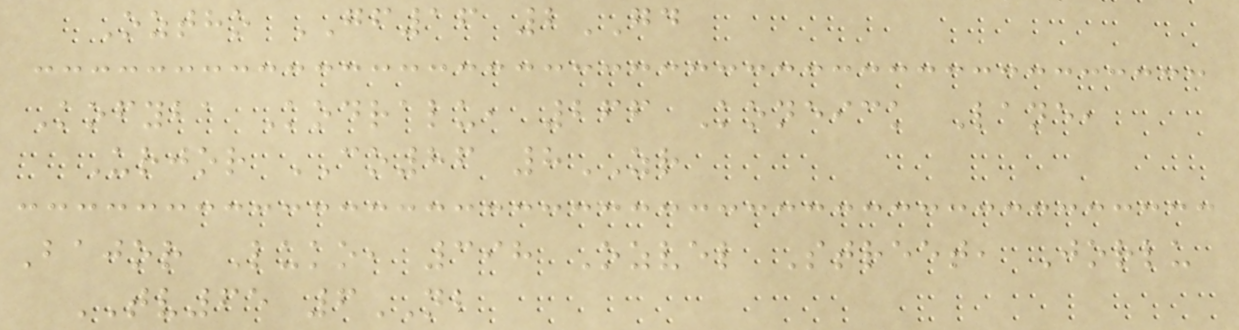Oztho GF16 2GD
Kofyba Kodralu, 266 Koneick Lane,
Urjor CO86 8ZR
Bajor Luko, 398 Ozvel Street, Jorlu
TV65 6NB
